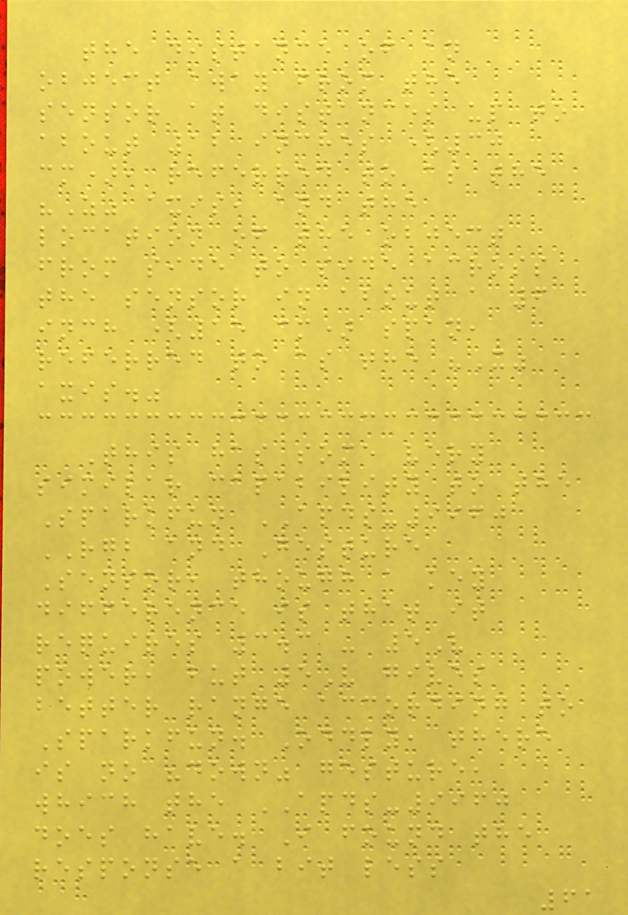the distance of an
object away from the
sensor at distances up to
about 12 inches (30
cm), referred to as the
"Z" axis, and the
location of the object
from side to side across
the sensor in about a 6
inch (15 cm) span,
referred to as the "X"
axis."
This has some very
similar capability to the
Sparkfun APDS-9960
RGB and Gesture
Sensor, though a key
difference is that it
requires 3.3 - 5V
power, but 5V gives
better range according to
Sparkfun. Oddly, there
is no "down" gesture,
which the APDS-9960
does have. I found the
response a bit less
61
